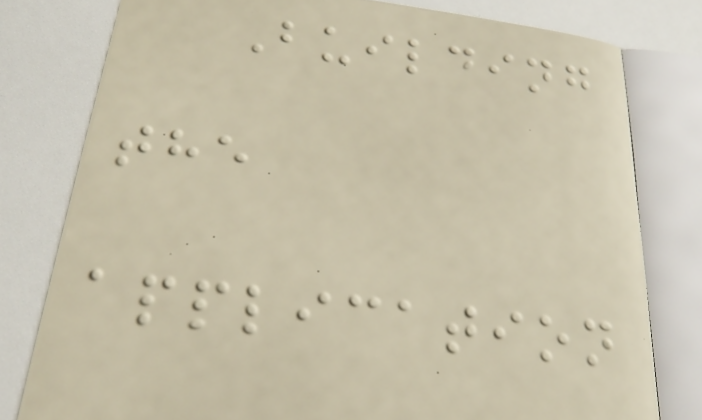Building
the
application
